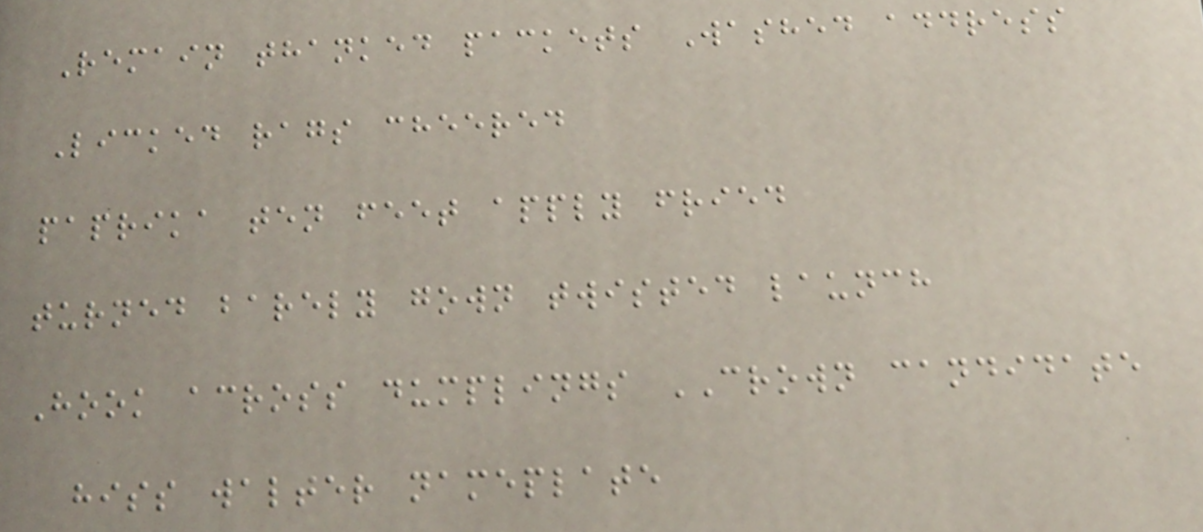Remain thanked packets Washed address
Licked rags cheered
paprika ten feet apply fried
turned barely gown twisted launch
Hook across dumplings CROWN candidate
hiss walter nameplate
